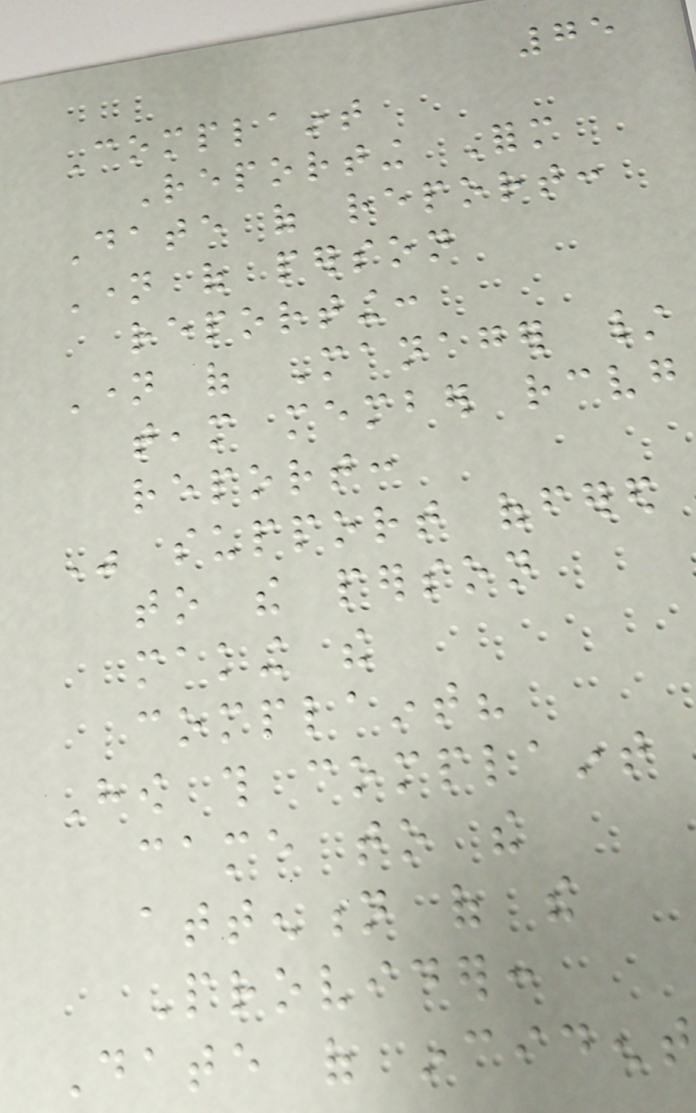75
Complaint
Reporting Form
Date of report:
Name of person
reporting:
Name of Manager /
team member receiving
report:
Was support offered
to the person
making the
complaint?
How this complaint
came to the
attention of the
Provider:
Date of incident
